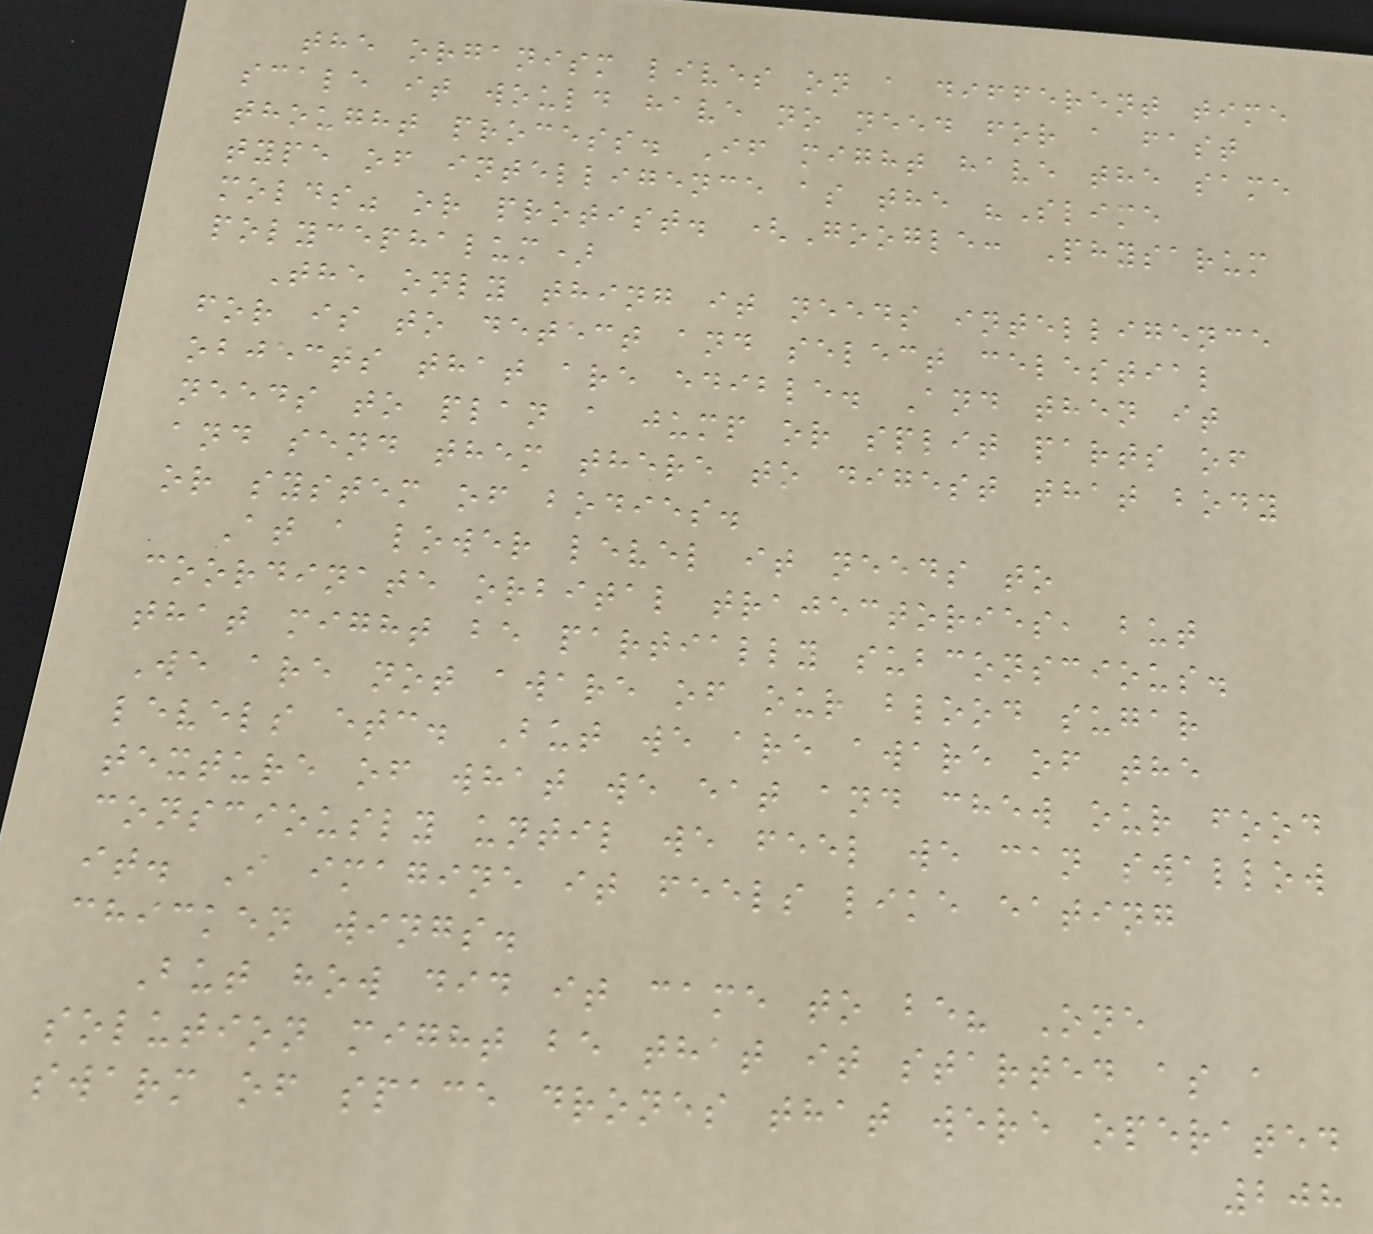the organism lives on a different time
scale it would have no need for a fast
thought process. If might have the same
type of intelligence as the "Slime
molds" or protist. (Google: Physarum
polycephalum)
The only thing it needs intelligence
for is to detect and select celestial
objects that are edible. And then it
needs to plan a jump or split parts of
and send them there to digest that body
or system of bodies.
At a lower level it needs to
coordinate orbital trajectories, but
that might be partially subconscious.
We are not aware of our blood sugar
levels etc. But we are aware of the
texture of what we eat and chew our food
consciously until we feel we can swallow
it. I imagine it feels like eating
chicken wings.
But how did it came to be? One
solution might be that it started as a
swarm of space drones that were operated
208
